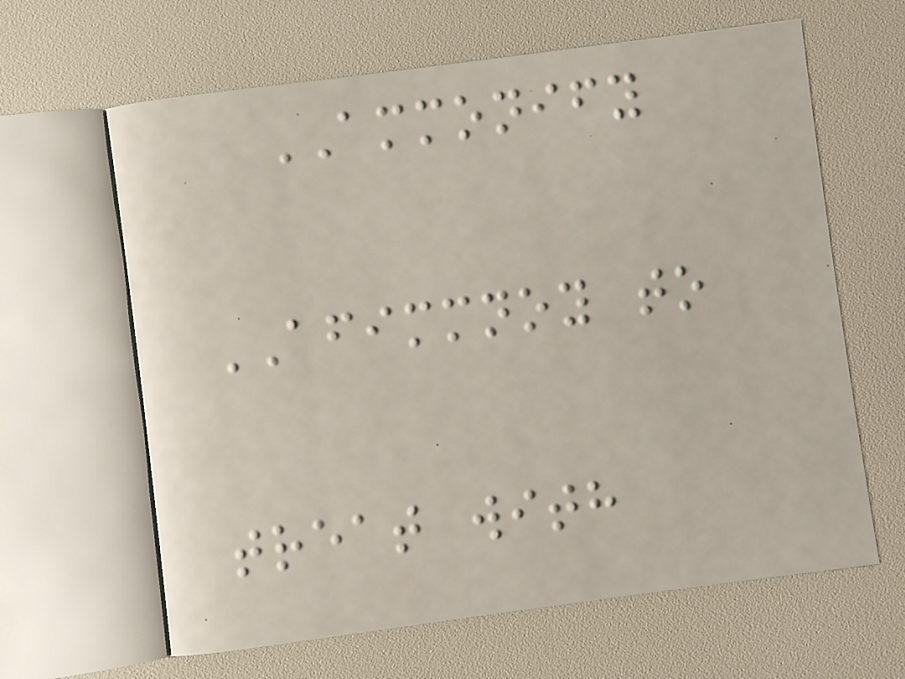AMMONIFY
AFIMMNOY to
treat with
